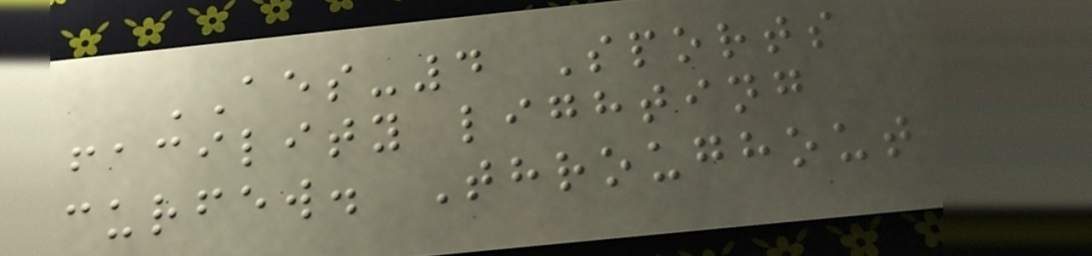AES-4 Sports
facility lighting
curfew. Throughout
